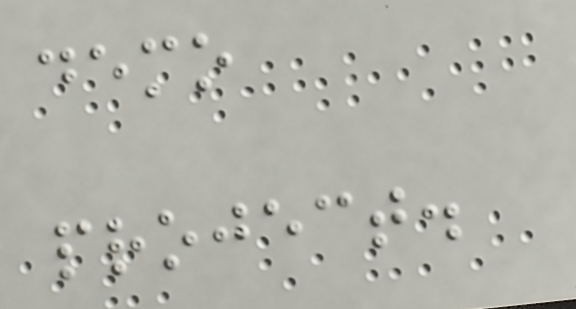demo
project.
